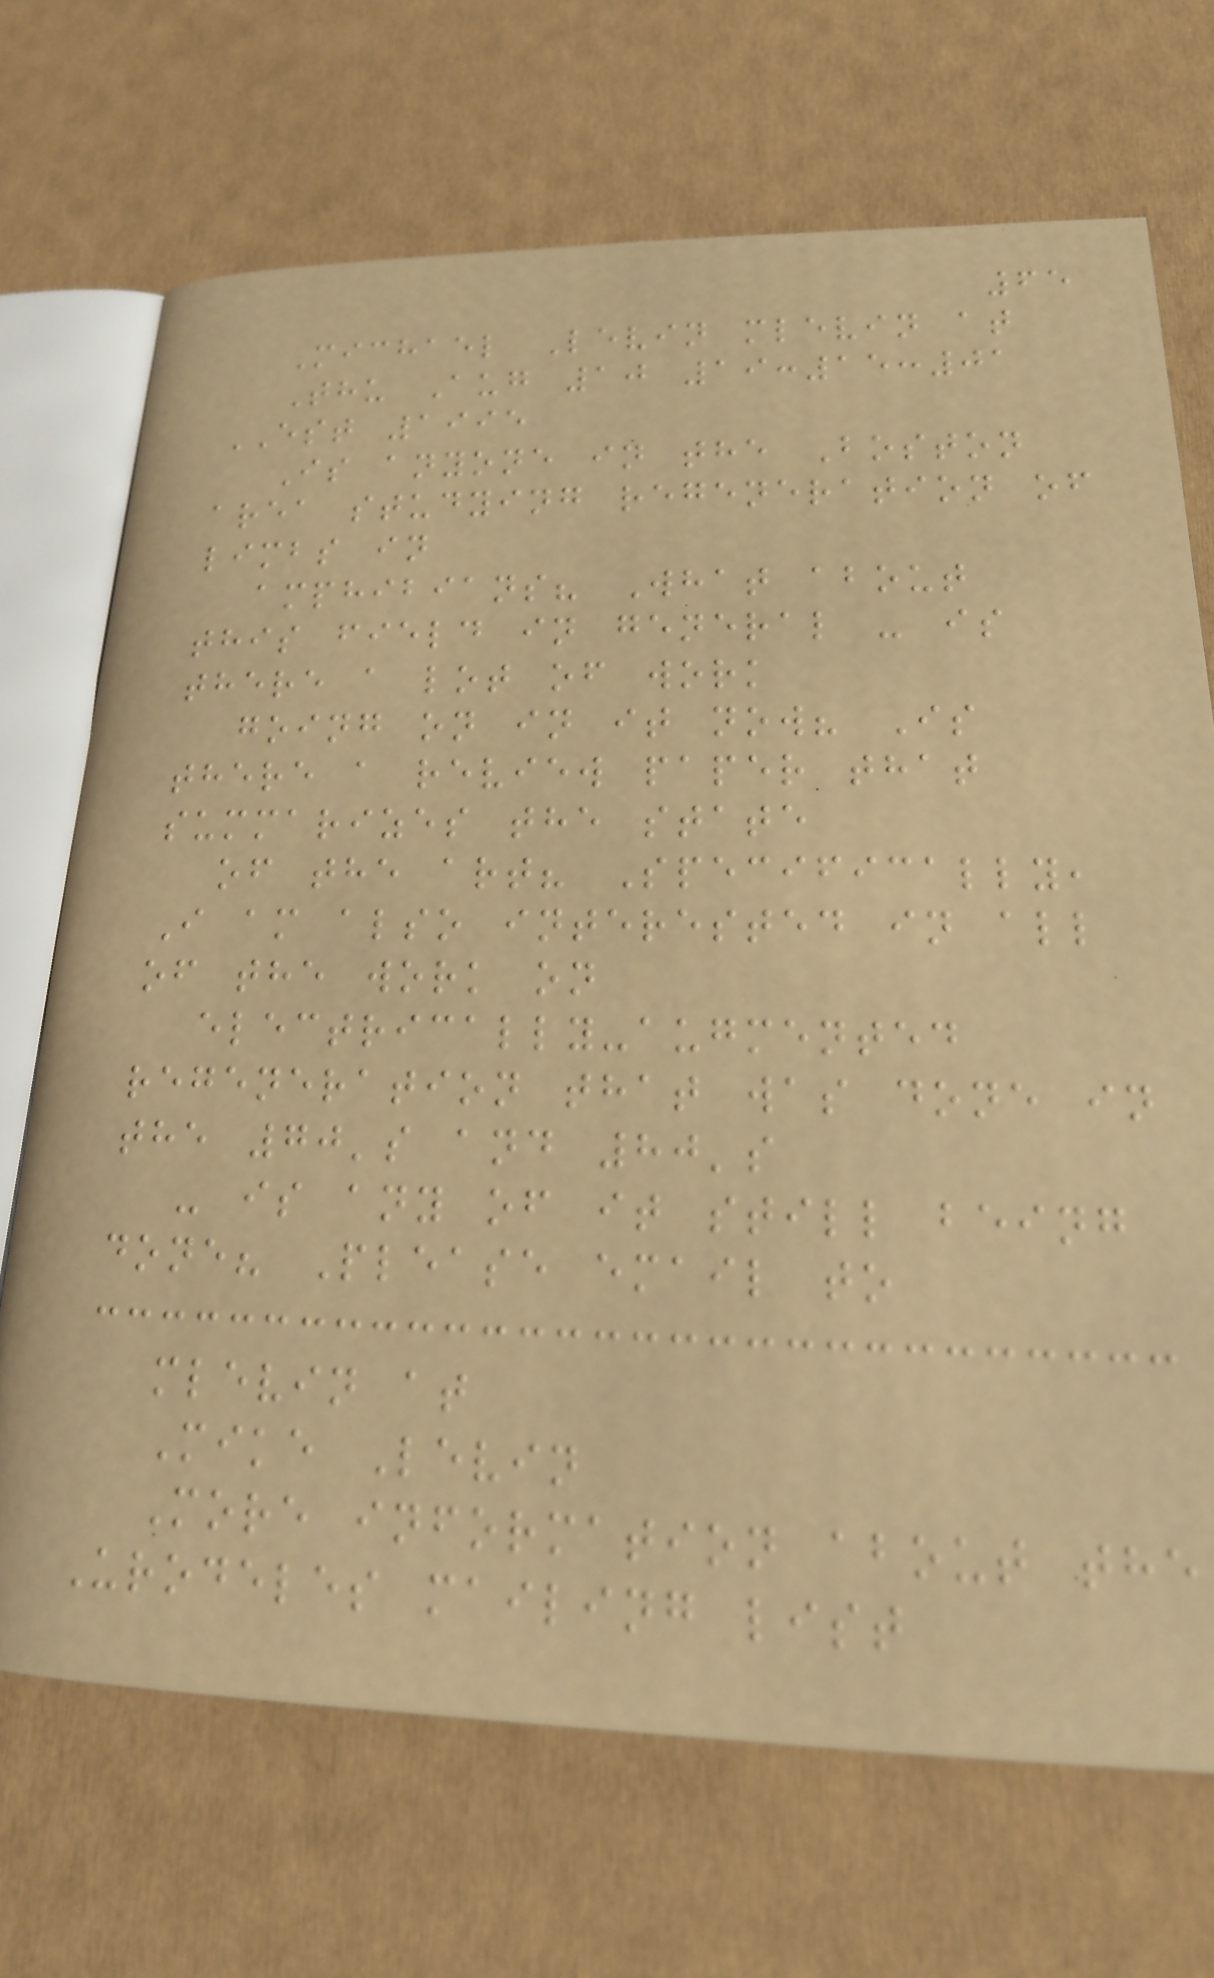65
Michael Levin mlevin at
Thu Aug 10 19:15:01
EST 1995
Is anyone in the Boston
area studying regeneration of
limbs in
amphibians? What about
this field in general - is
there a lot of work
going on in it now? Is
there a review paper that
summarizes the state
of the art? Specifically,
I am also interested in all
of the work on
electrically-augmented
regeneration that was done in
the 70's and 80's
- is any of it still being
done? Please email to
mlevin at
Mike Levin
More information about the
Urodeles mailing list
